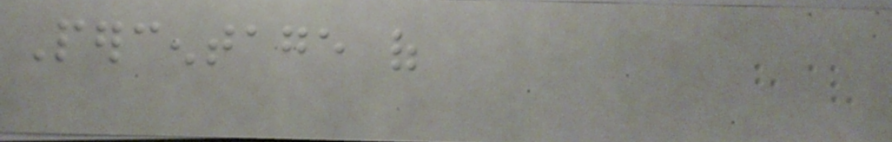Percentage of
